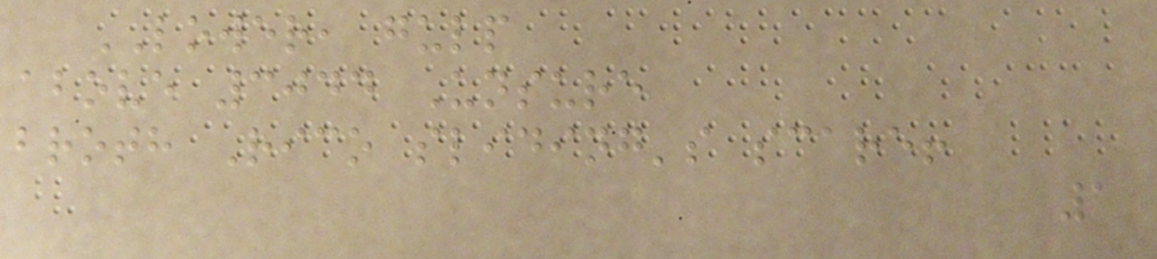LOWER, gulp
above 3044 Unsure
broth Rico sliding's scare!
1
